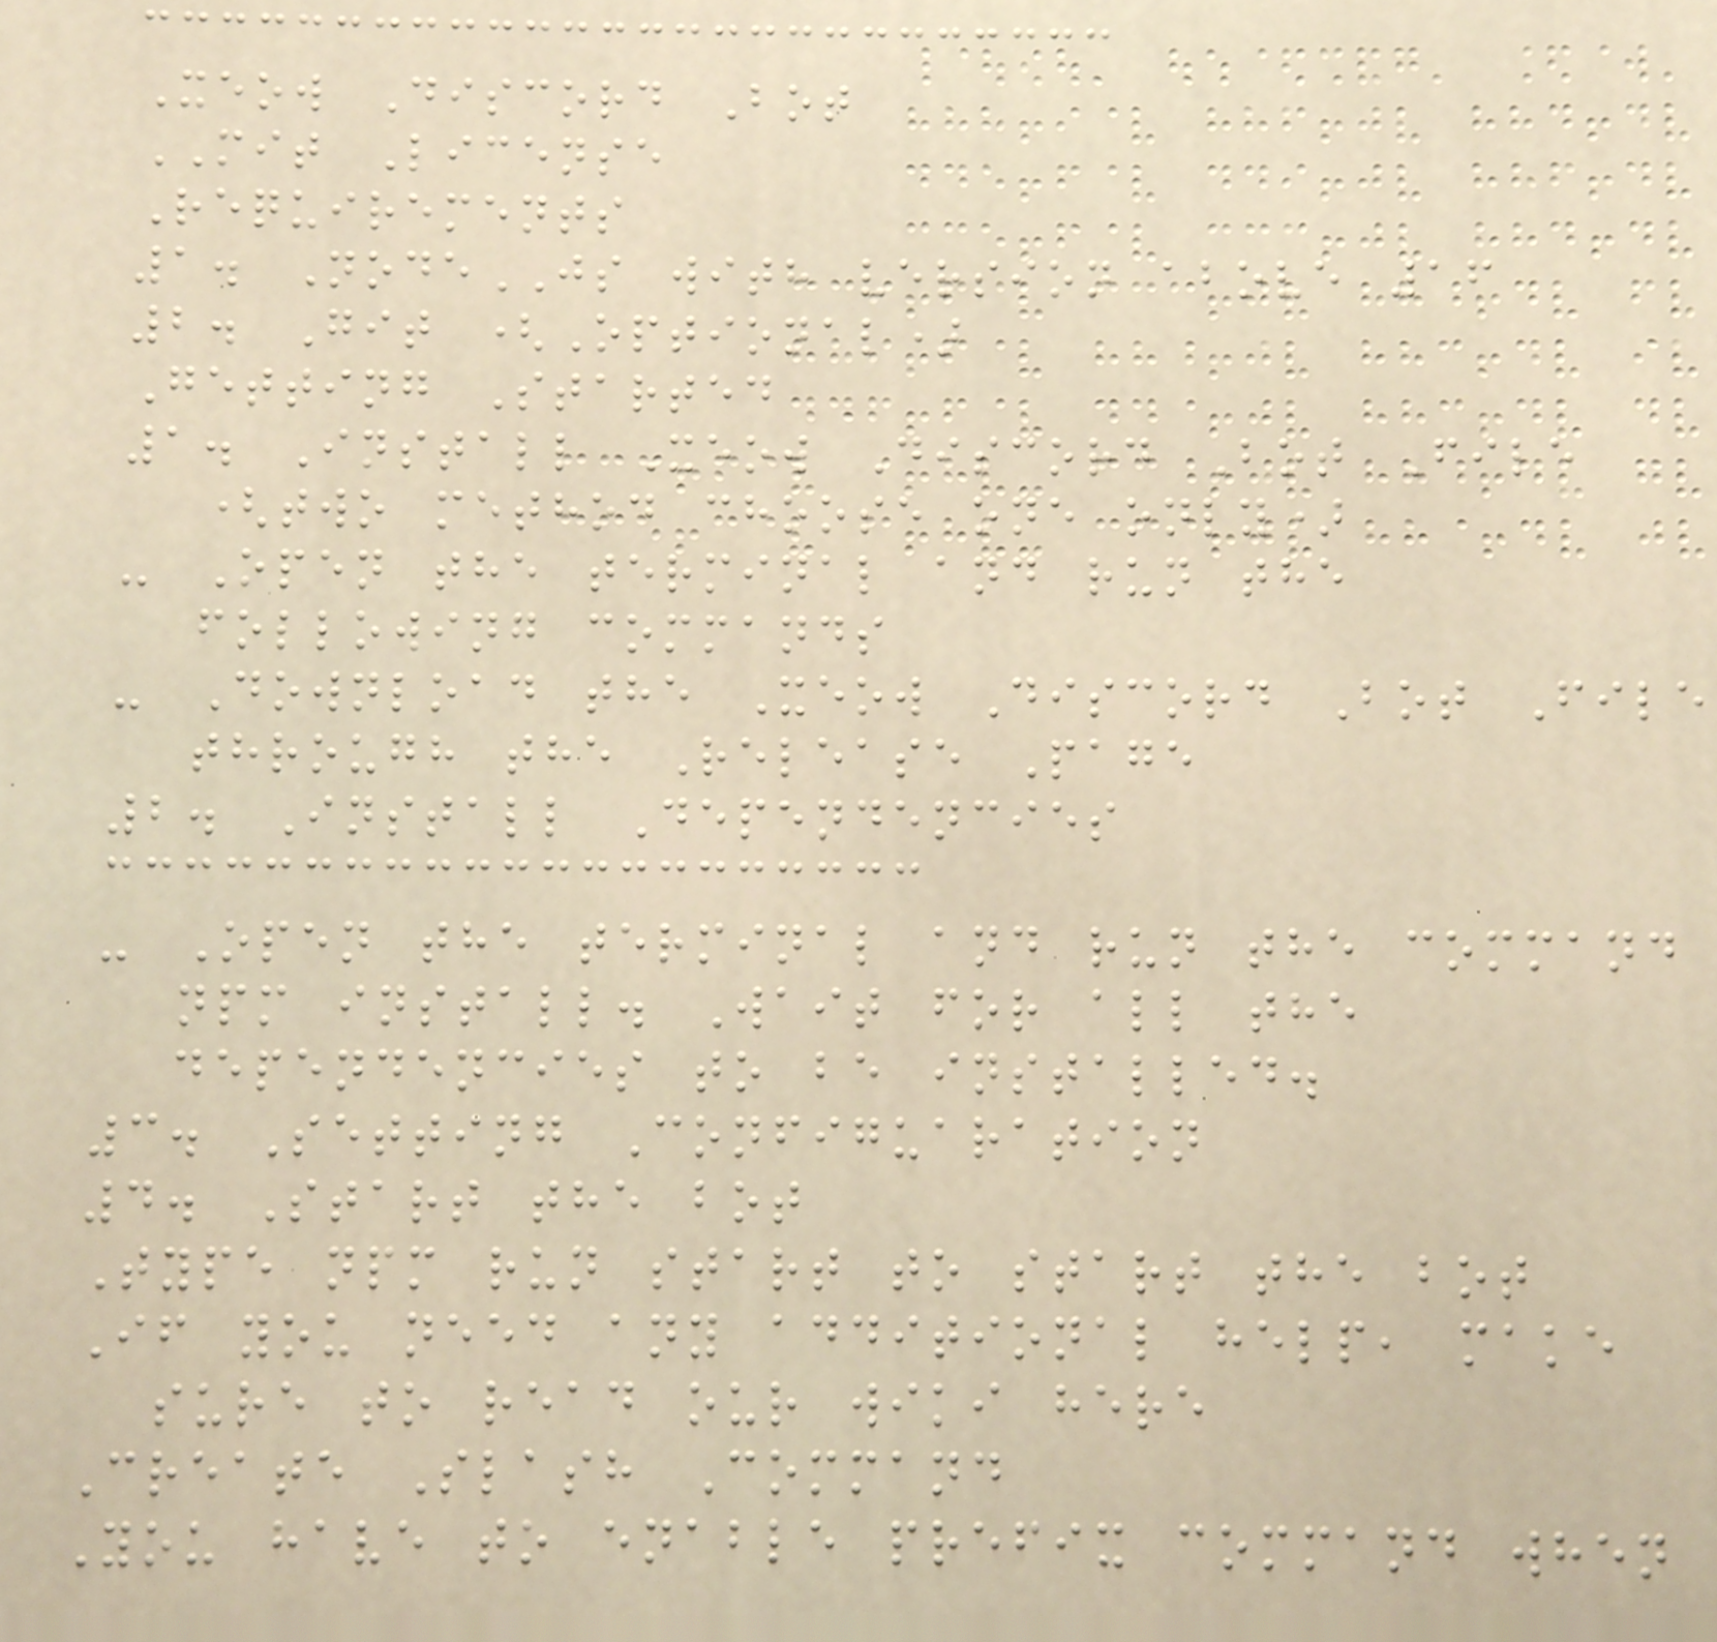Xeow Discord Bot
MIT License
Requirements
1. NodeJS with version above 16
2. Git (Optional)
Getting Started
1. Install Xeow Discord Bot File
(two method choose one only)
- Open the terminal and run the
following commands
- Download the Xeow Discord Bot File
through the Release Page
2. Install Dependencies
- Open the terminal and run the command
npm install. Wait for all the
dependencies to be installed.
3. Setting Configuaration
4. Start the bot
Type npm run start to start the bot
If you need any additional help, make
sure to read our wiki here
Create Slash Command
You have to enable prefix command when
